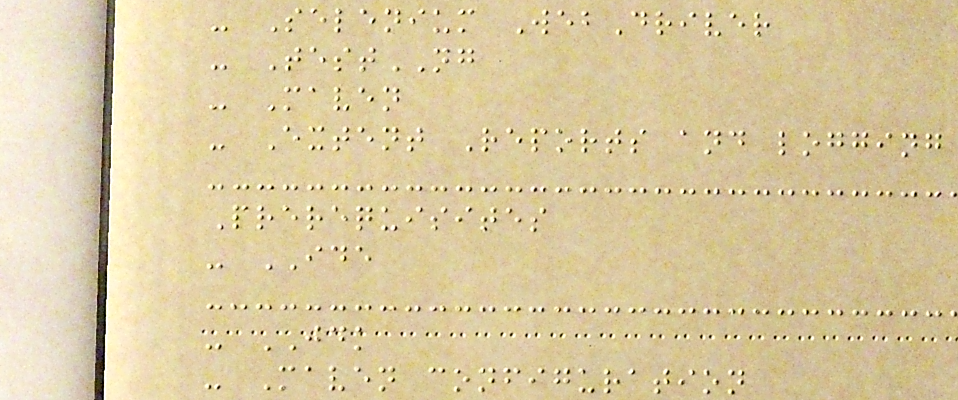- Selenium WebDriver
- TestNG
- Maven
- Extent Reports and logging
Prerequisites
- IDE
- JDK
- Maven configuration
